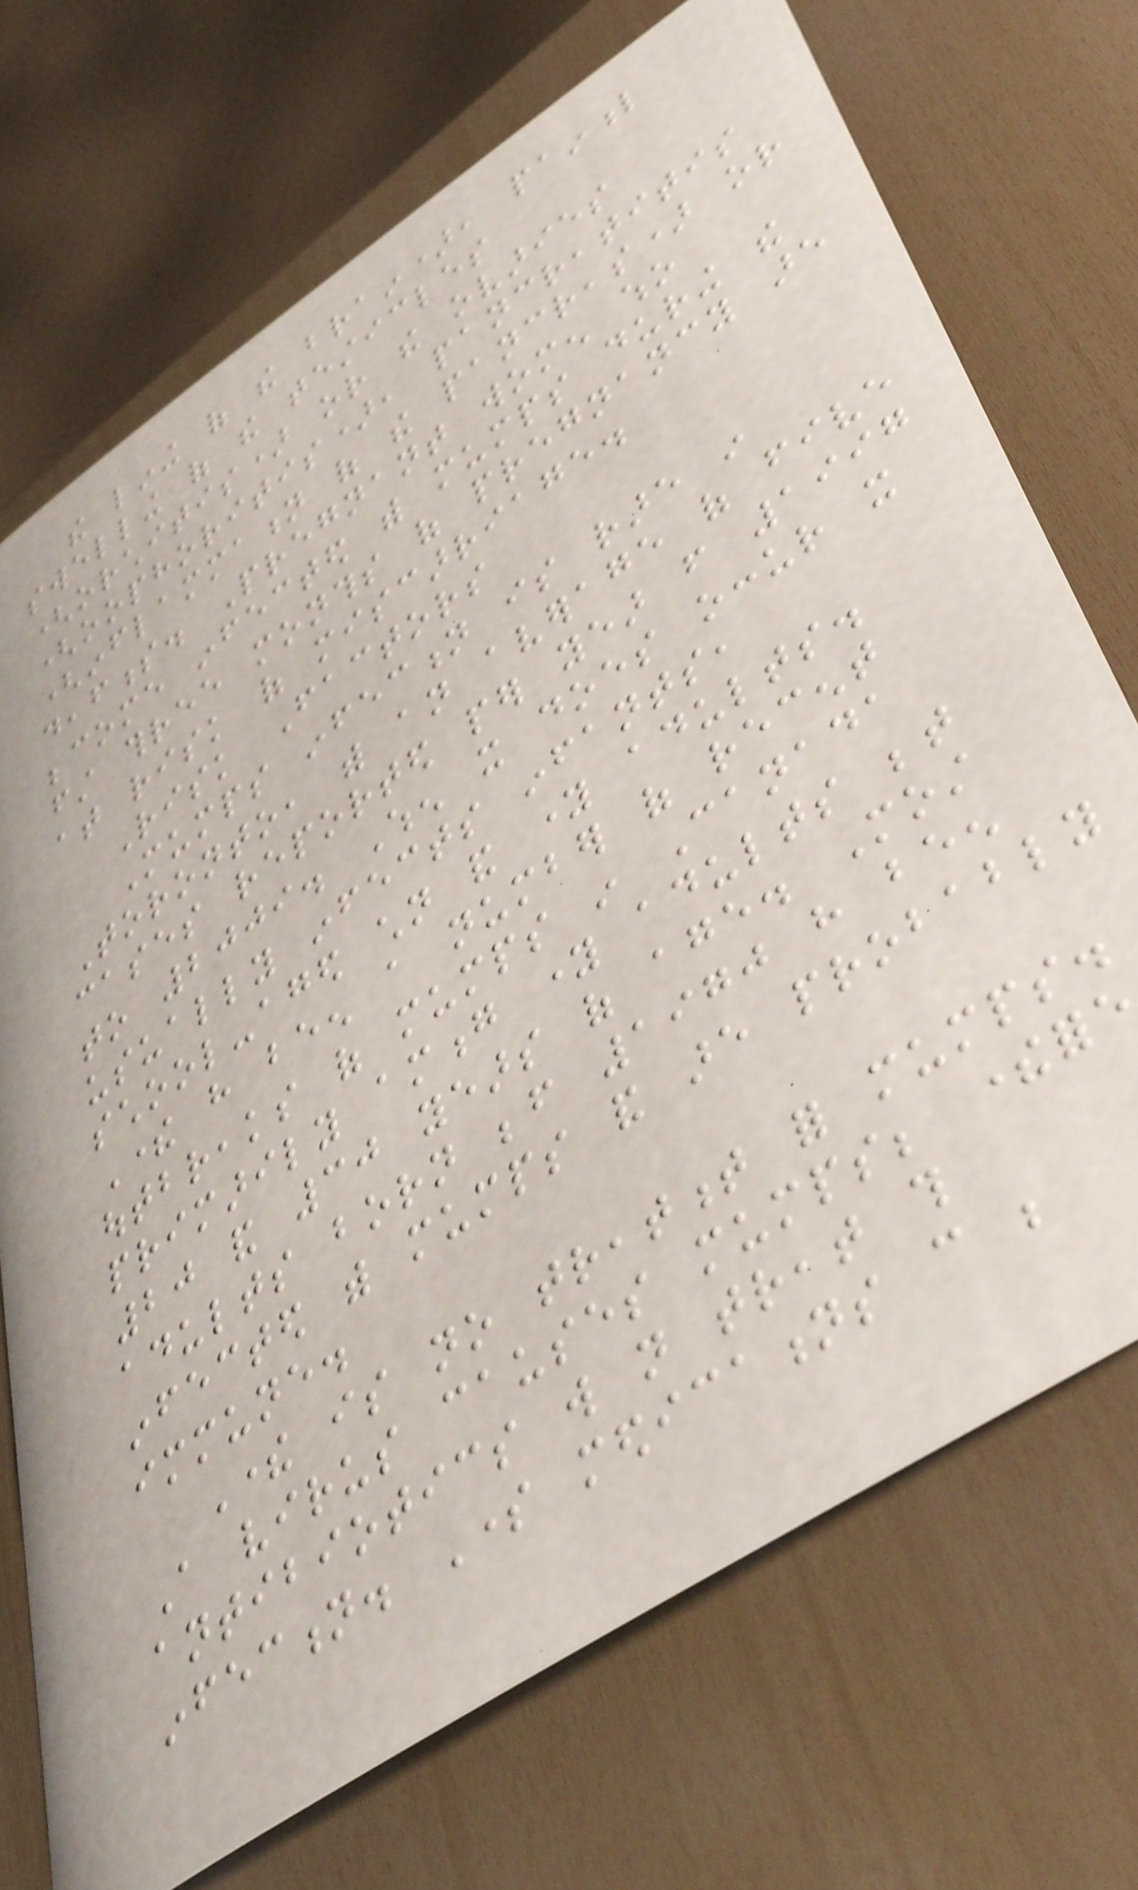the lining of the brain), painful
swelling of the testicles
(orchitis) or the ovaries
(oophoritis), pancreatitis
(inflammation of the pancreas) or
deafness. Pregnant women who
become infected with mumps during the
first three months of pregnancy are
at risk of miscarriage.
Risk Factors
Mumps infection is rare in
Toronto, with an average of five
cases reported per year from 1997
to 2009. When it does occur it
usually infects infants,
school-aged children and young adults.
There have been a number of recent
outbreaks of mumps in Canada
primarily among young adults between
20 and 30 years of age. Most
adults born before 1970 have been
infected with mumps and are probably
immune.
There is no treatment for mumps.
A virus causes mumps; therefore
antibiotics will not treat this
infection. Some medications can be
